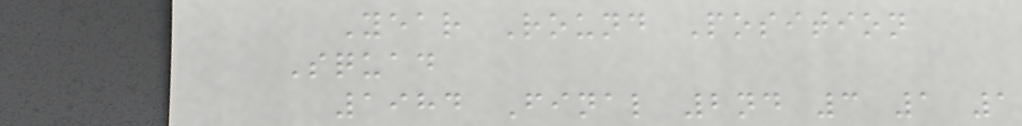Year Round Position
Squad
1984 Final 2nd 3 1 1
